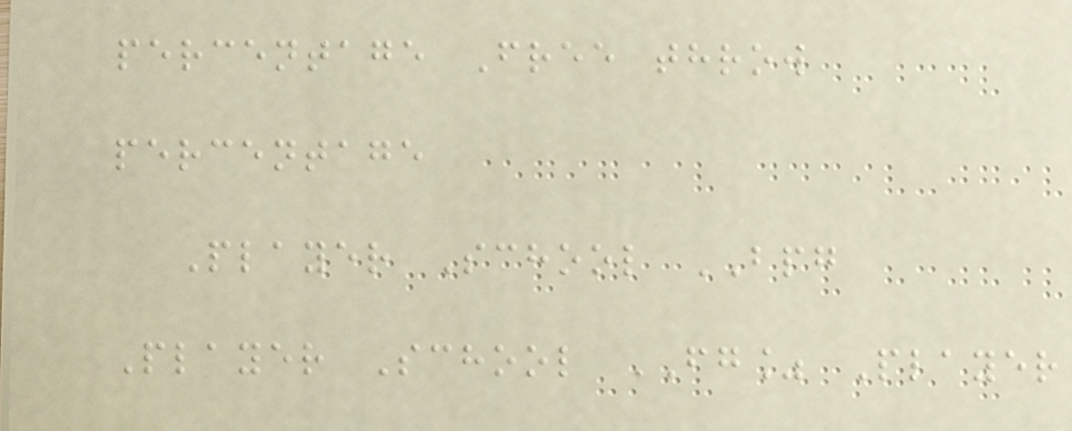percentage Free throw
percentage
Player School BPG
Player School FG% Player
